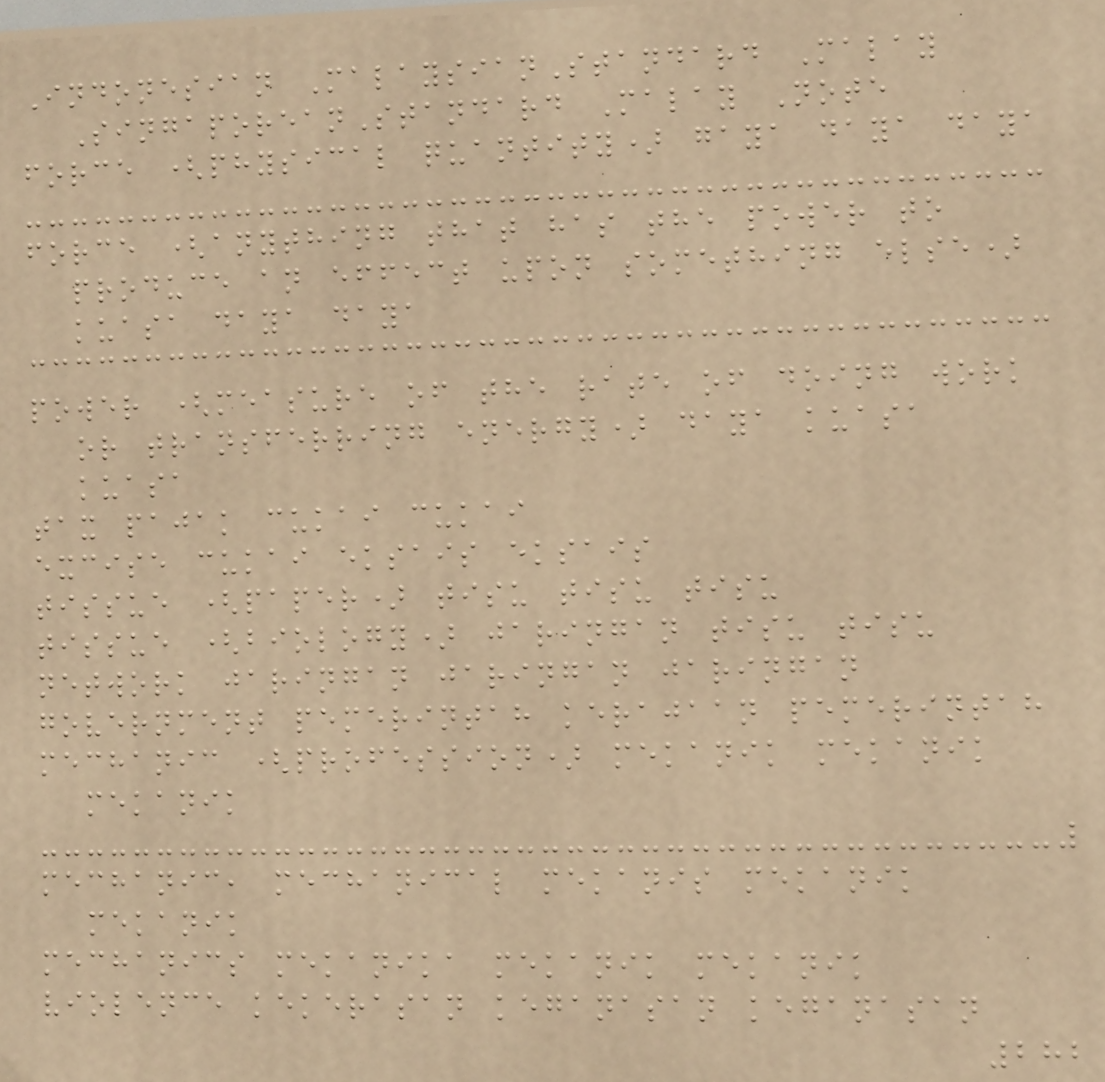Indonesian MalaysianStandard Malay
SingaporeanStandard Malay Note
force (physical quantity) gaya daya daya
force (anything that has the power to
produce an effect upon something else)
kuasa daya daya
power (measure of the rate of doing work
or transferring energy) daya kuasa
kuasa
tax pajak cukai cukai
excise cukai eksais eksais
tissue (paper) tisu tisu tisu
tissue (biology) jaringan tisu tisu
network jaringan jaringan jaringan
government pemerintah kerajaan pemerintah
mechanic (profession) mekanik mekanik
mekanik
mechanic, mechanical mekanis mekanik
mekanik
mechanics mekanika mekanik mekanik
violence kekerasan keganasan keganasan
282
